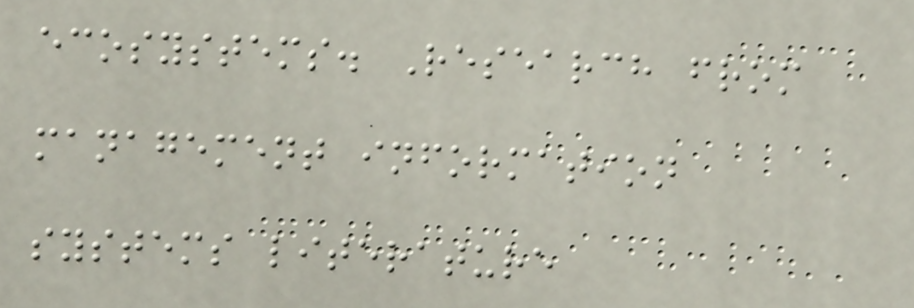ecosystems. Research from
management information
systems literature
